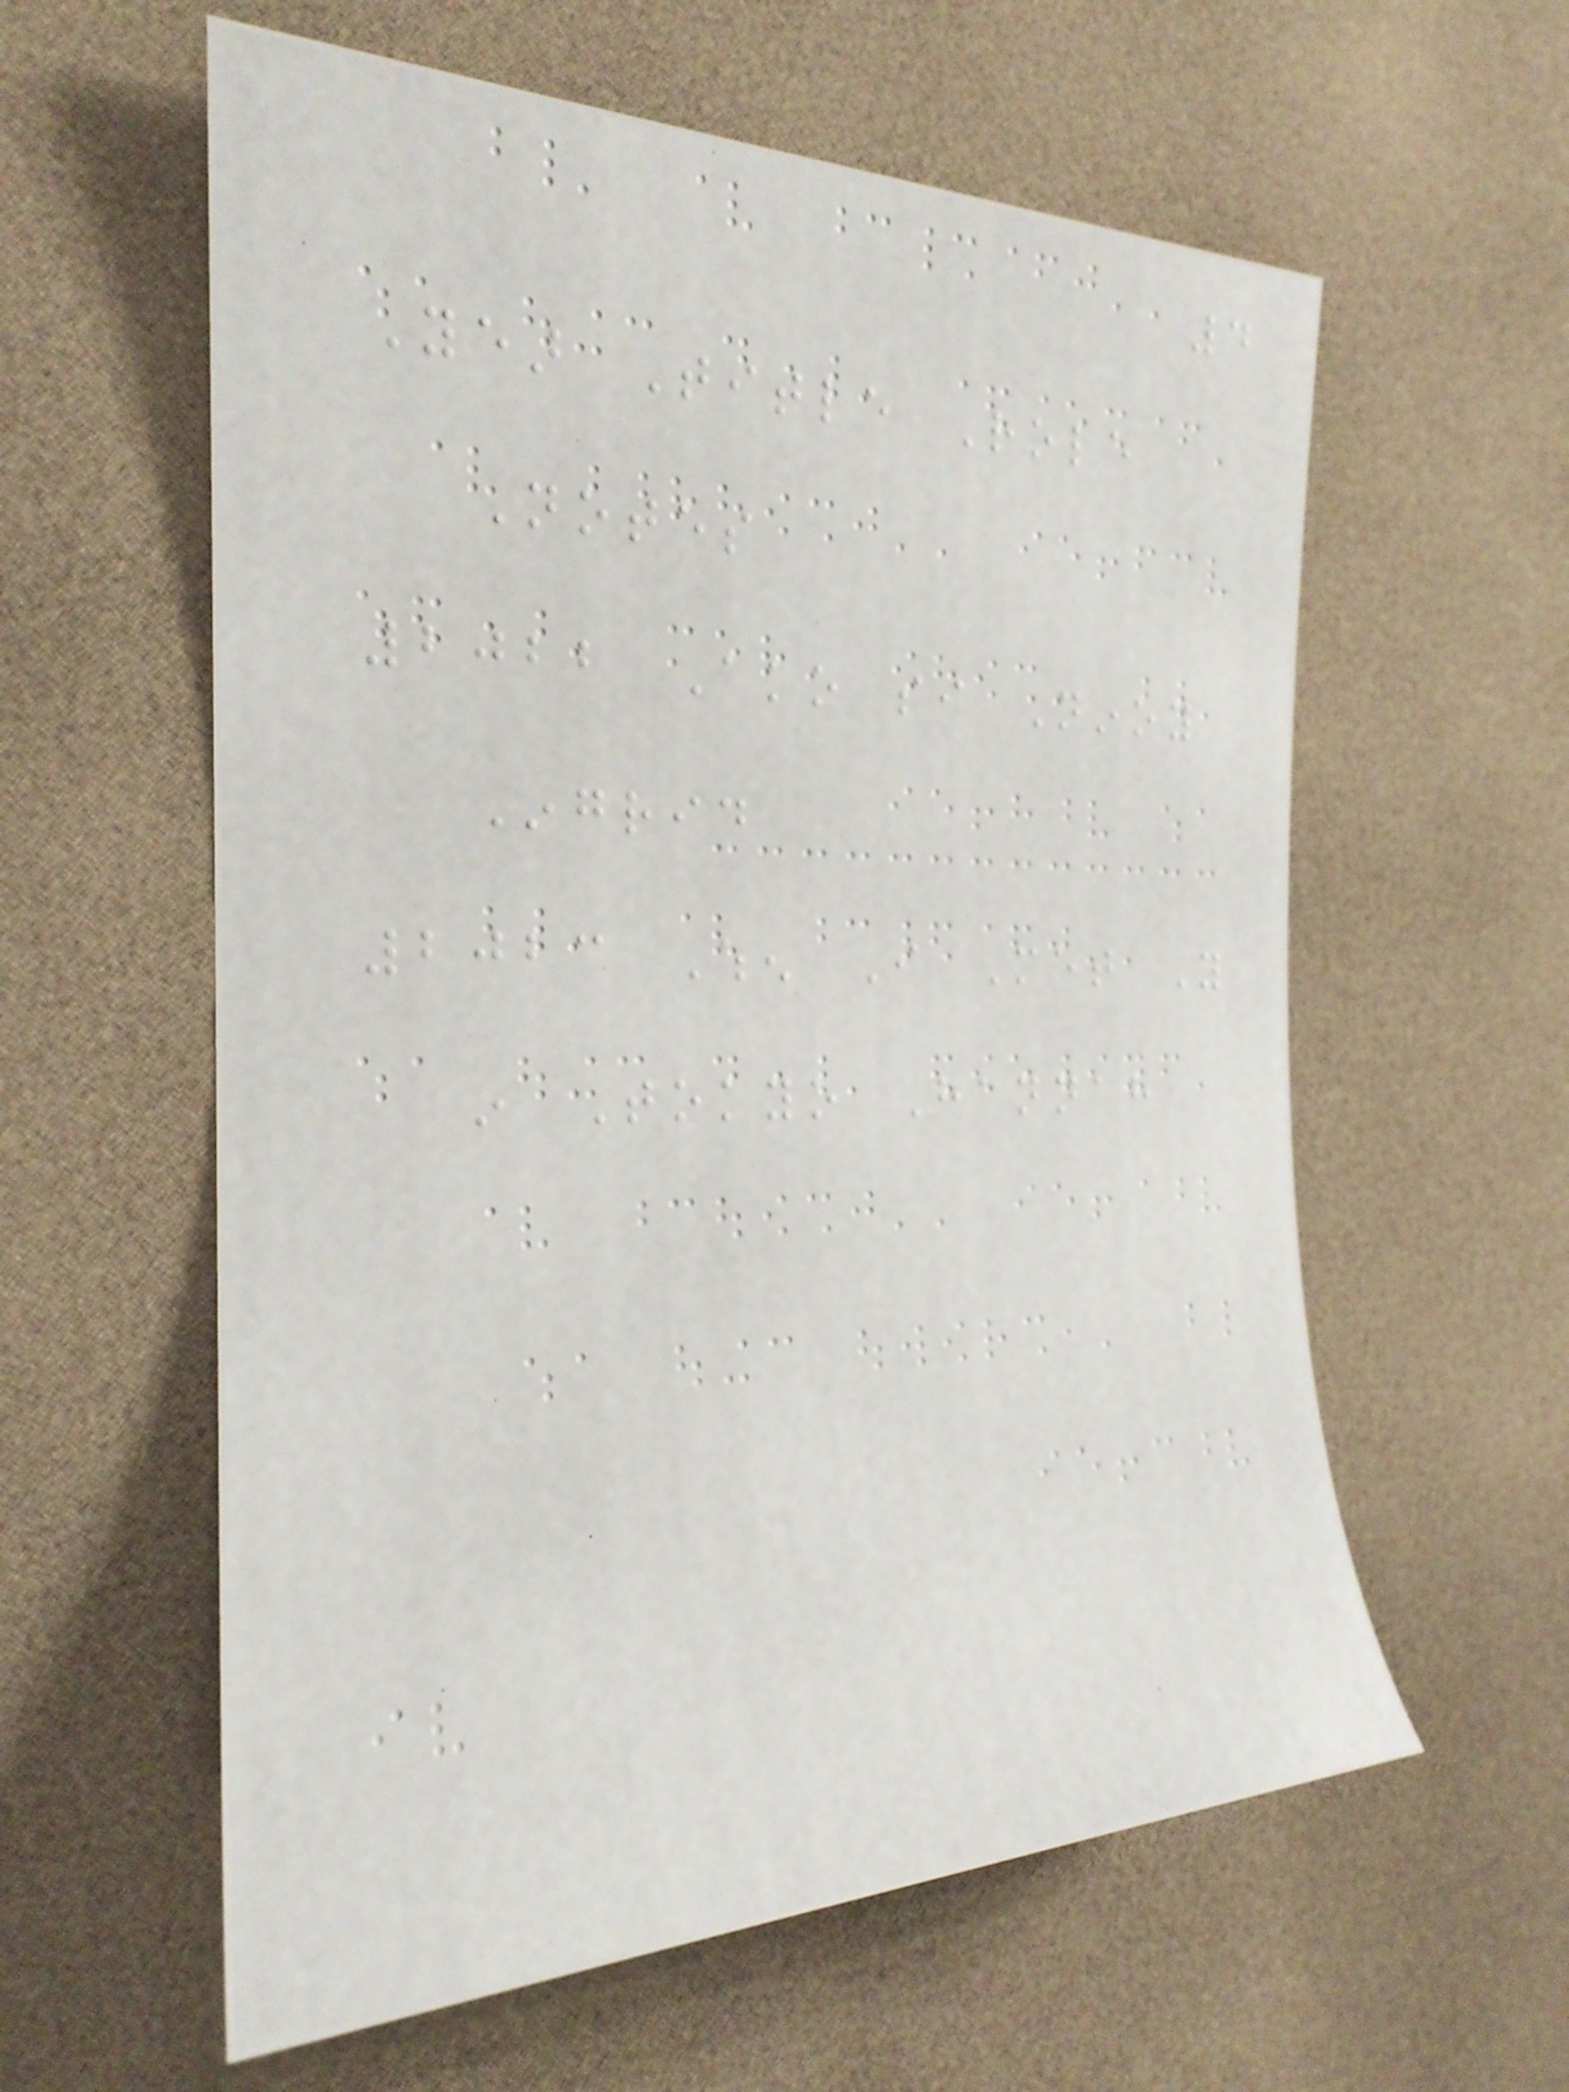4
Year Title Role
Notes
2022 Ako si Ninoy
Ingrid
2023 When I Met You
in Tokyo Hannah
